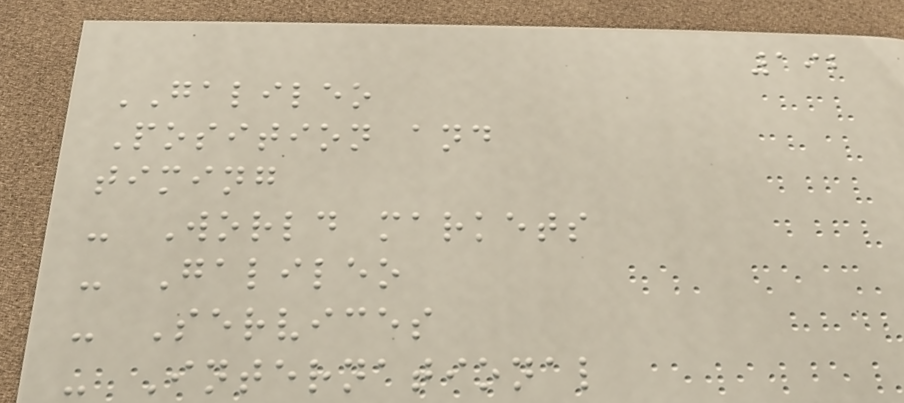192
GALILEO
Position and
timing
- World markets
- Galileo
- Services
- International
